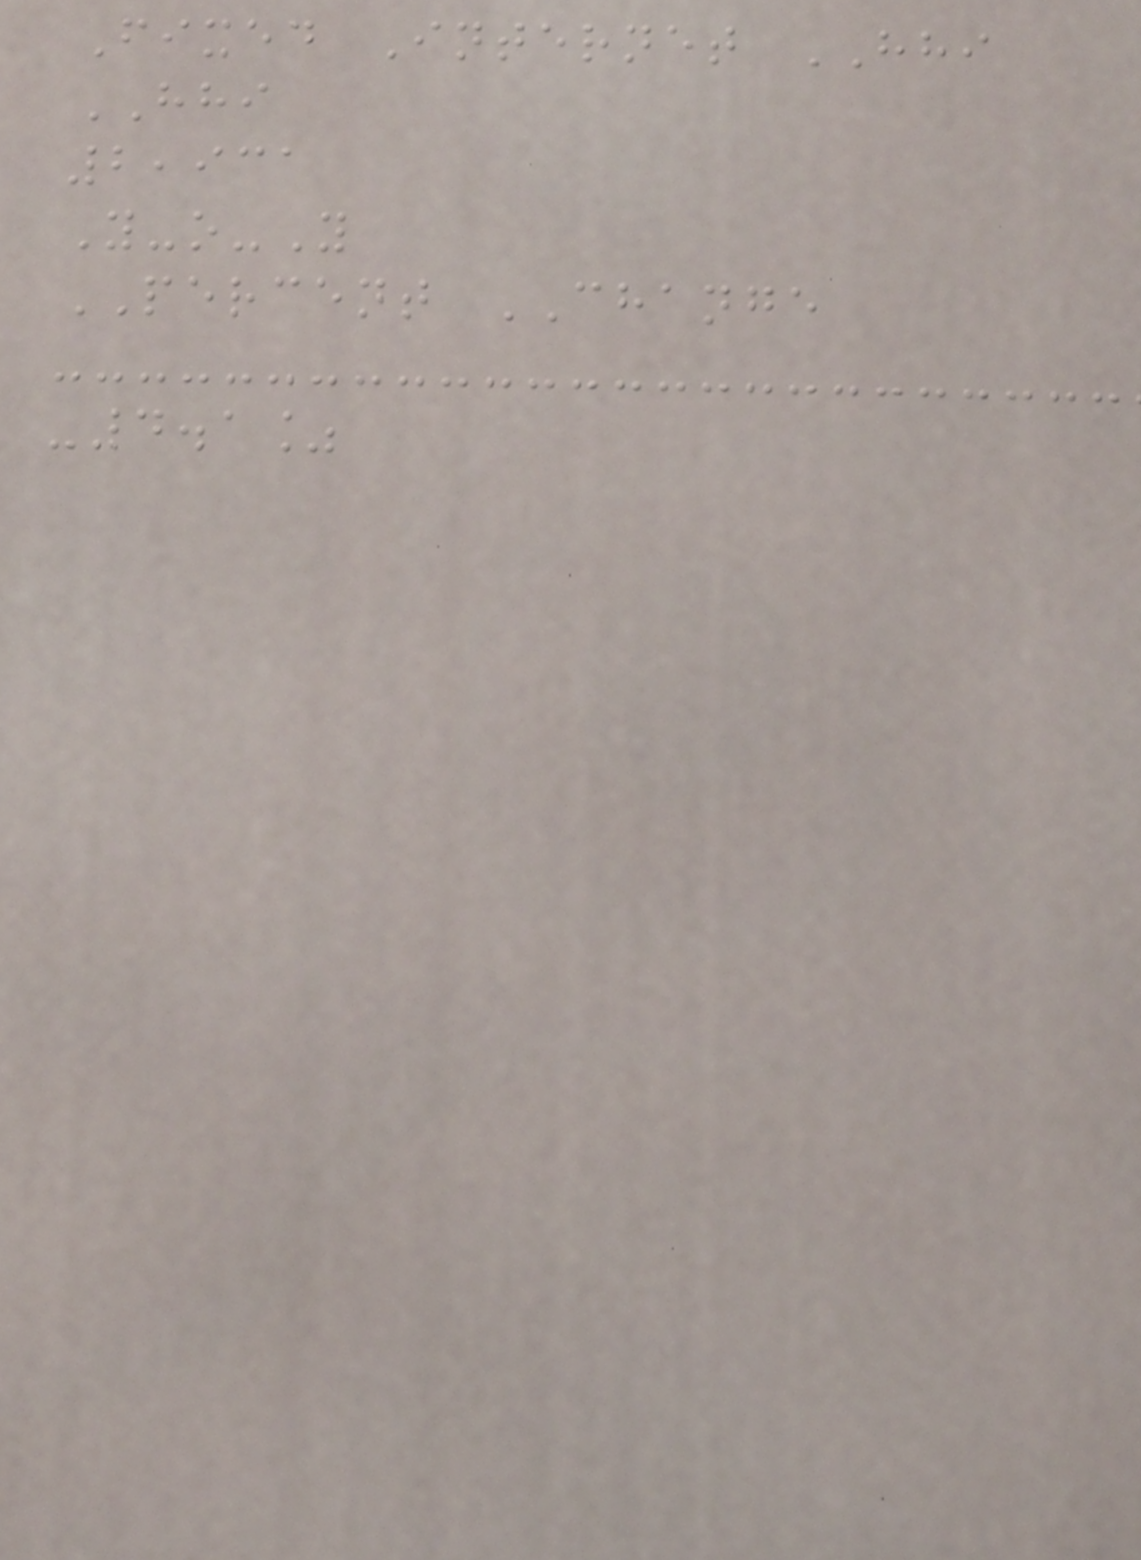Fixed Internet HHI
HHI
2,931
Y-o-Y
PERCENT CHANGE
-4.1%
